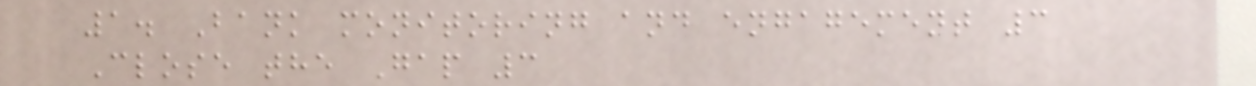1. Bank monitoring and engagement 3
Close the Gap 3
